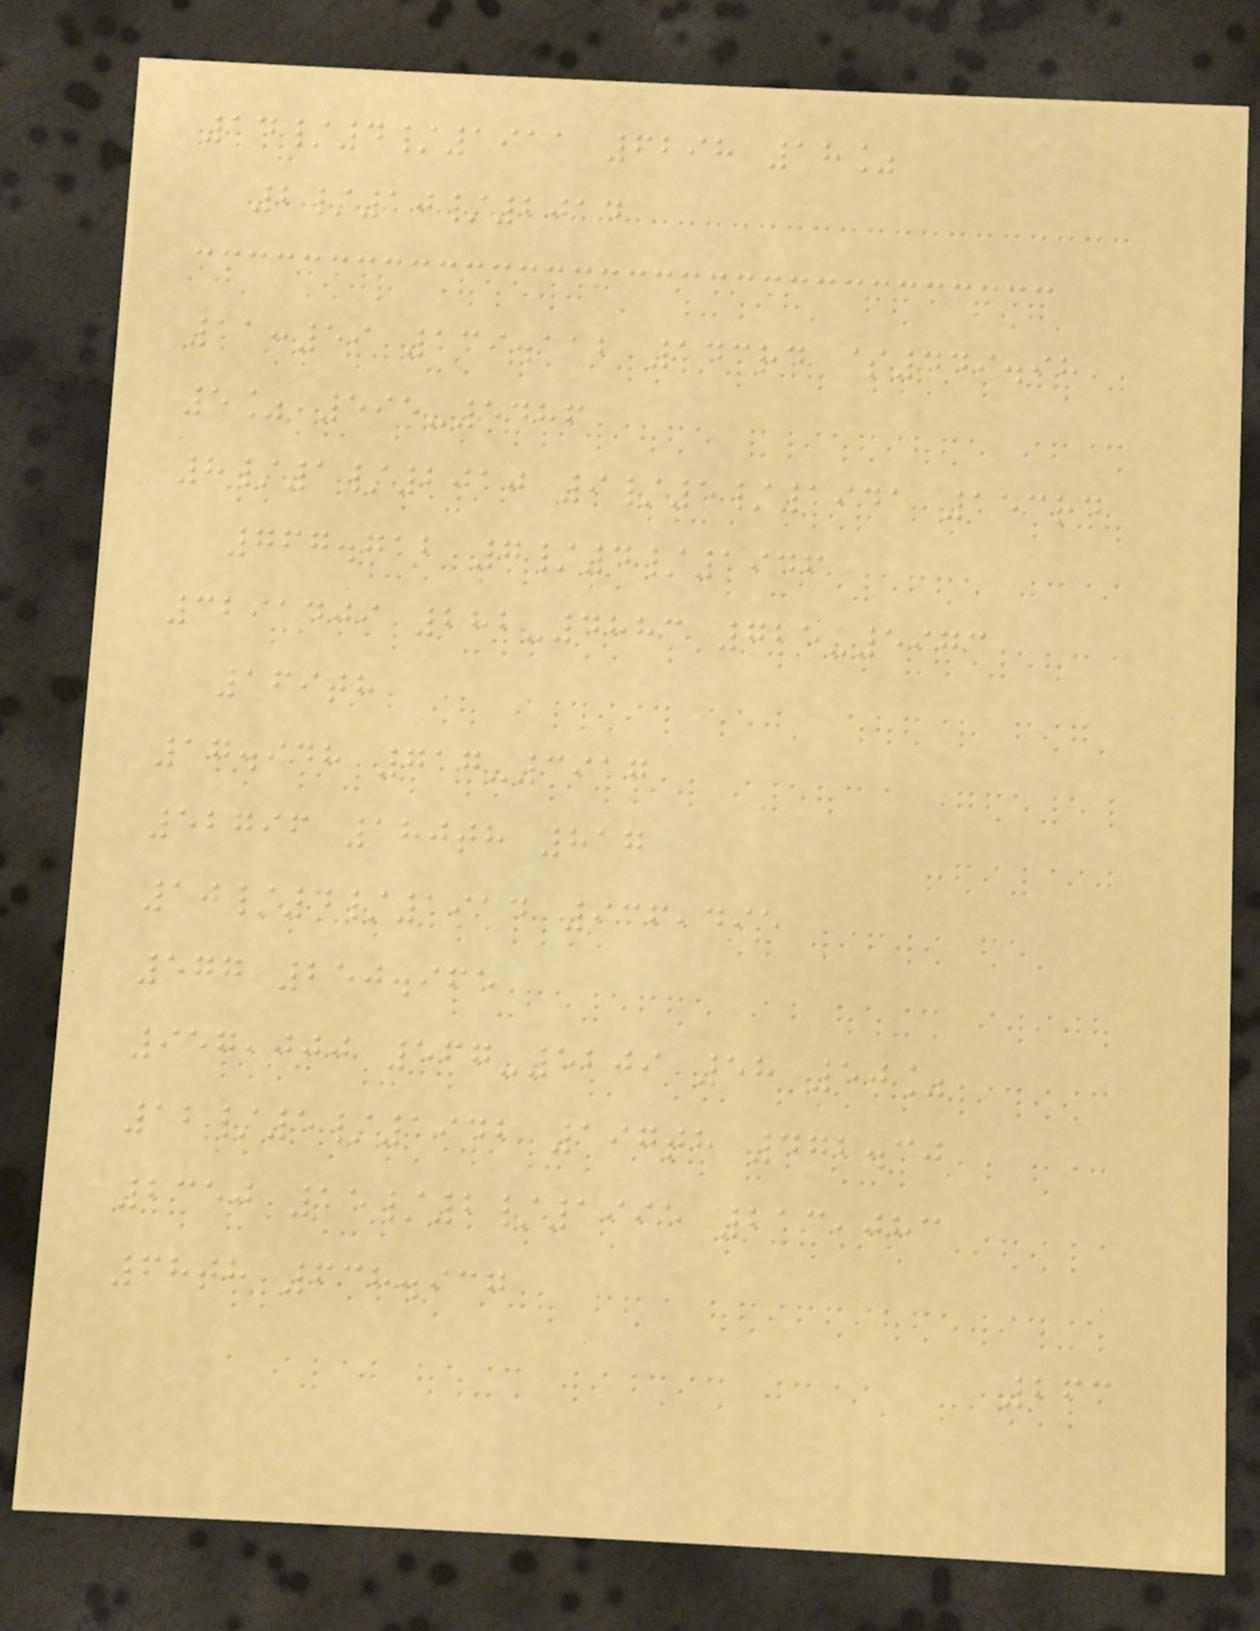14/4/1911 6298 18%
2/10/2014
11:59 139.112 143rd $449.98
5% 595-5486
8/1/2010 9/5/1941 153rd
767.712 7/4/1946
3291409 282-4883 725-5973
169th
17.948 717-3917
52796 180th 817
10/4/1914 936,495
577 250.965
957,000 567-5209 58 50%
12/5/1942 197th 472.30
2350 15/2/1995 213,083
68th 638.937
263
